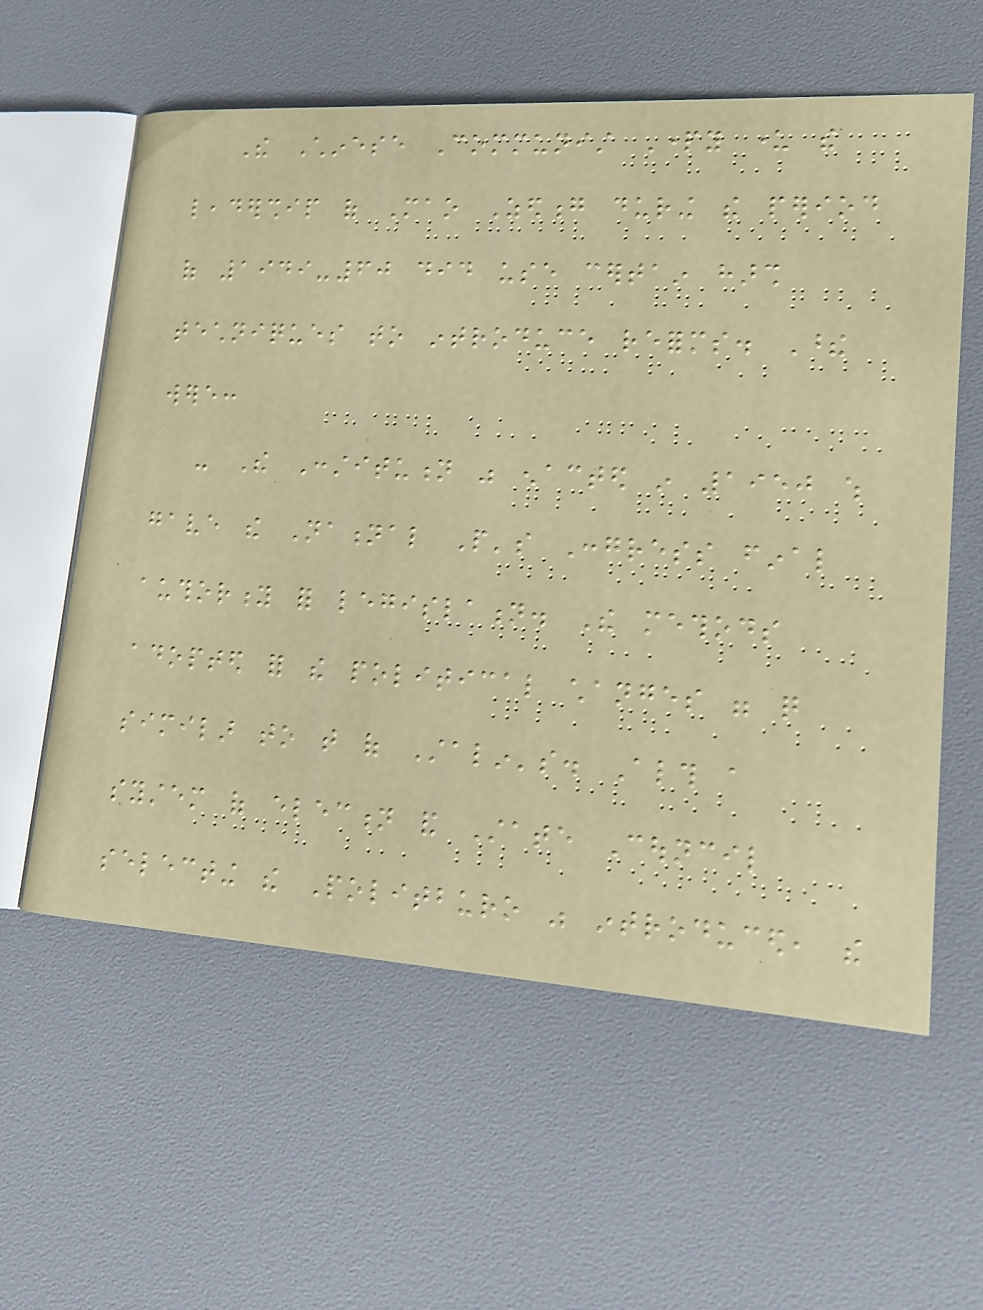The Chinese Communist Party under the
leadership of Mao Zedong during the period
of 1949-60 did use certain harsh
techniques to introduce reforms. These
were:
- The Constitution was enacted in 1950 which
gave the National People's Congress final
authority for legislation. The methods
adopted for the political changes were quite
similar to that of Stalin's. Although a
system of election and State Council
selecting the Politburo was introduced, the
